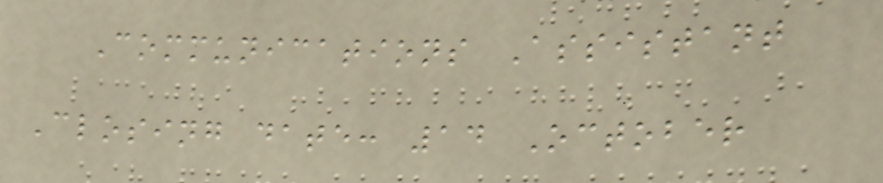Communications Assistant
Closing date: 14 October
